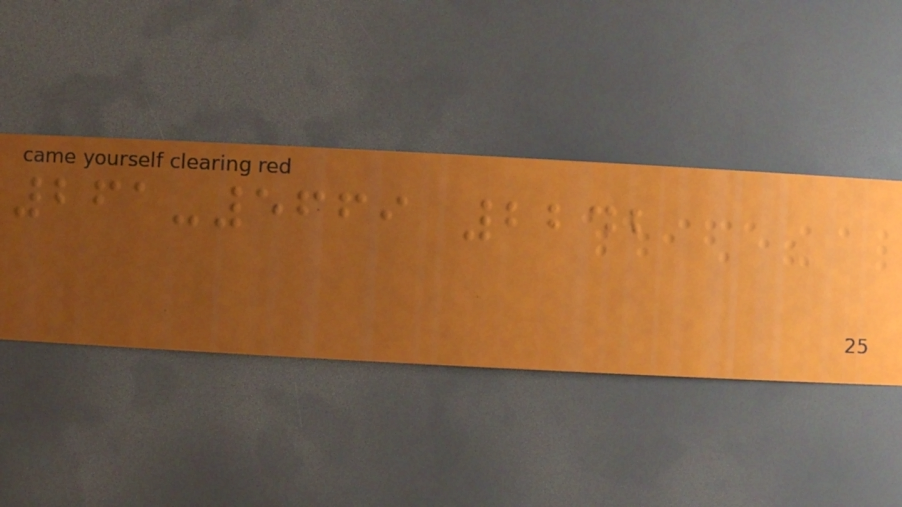261-5669 2242
